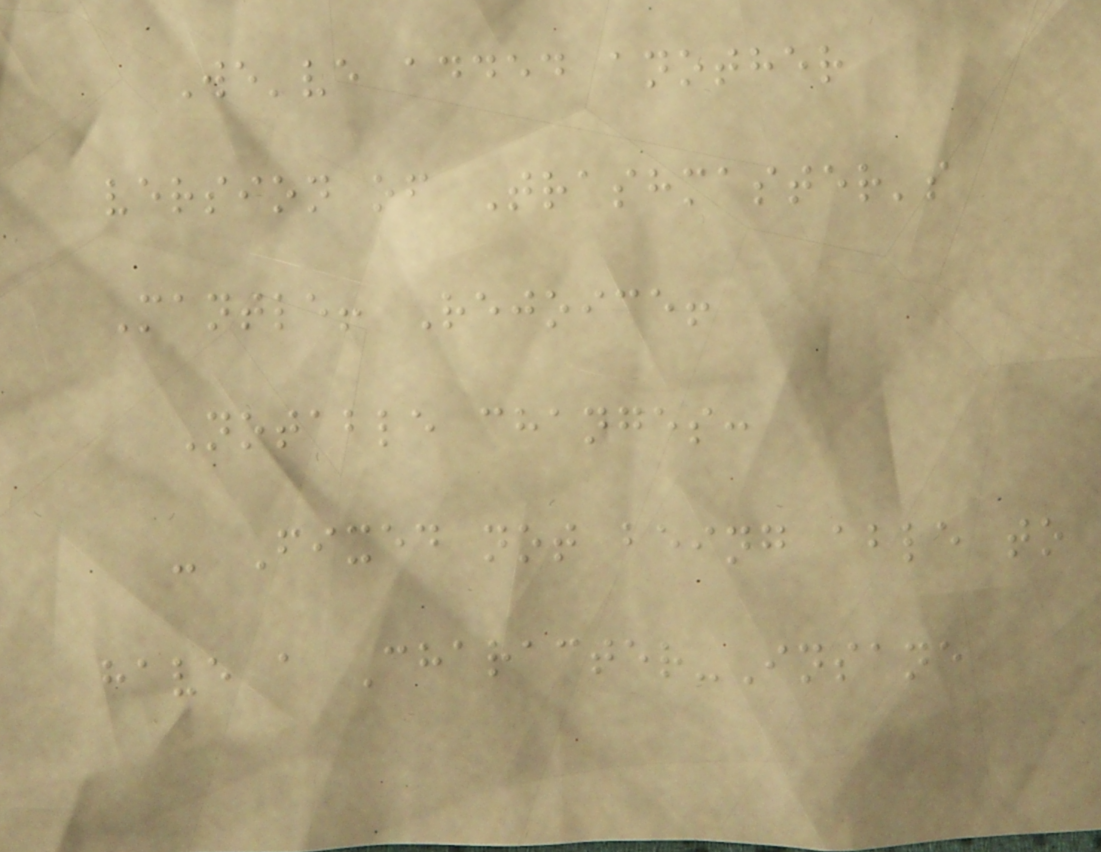We've added another
version of Trashmaster's
Mantle! Rejoice!
Notable changes:
- Fixed not being able to
have a Character-Insane
